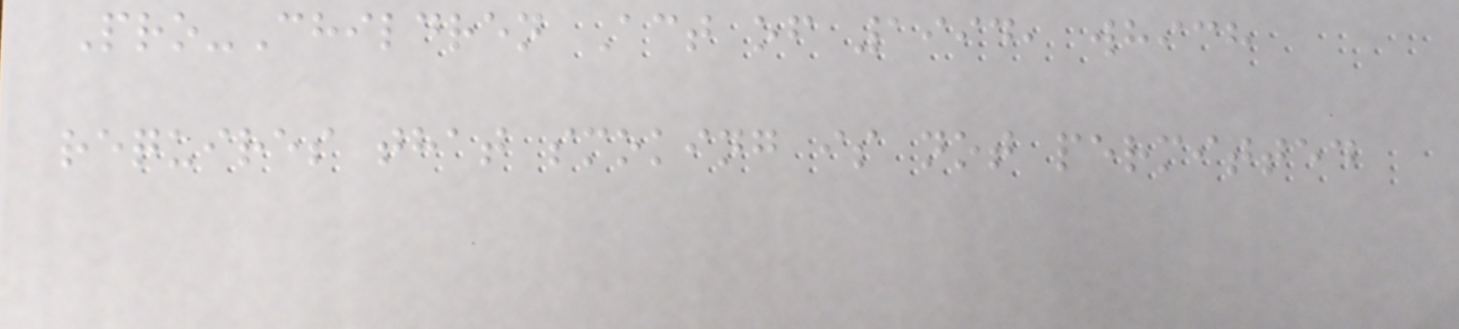Pro-Children Act of 1994, which
requires that smoking is not permitted
